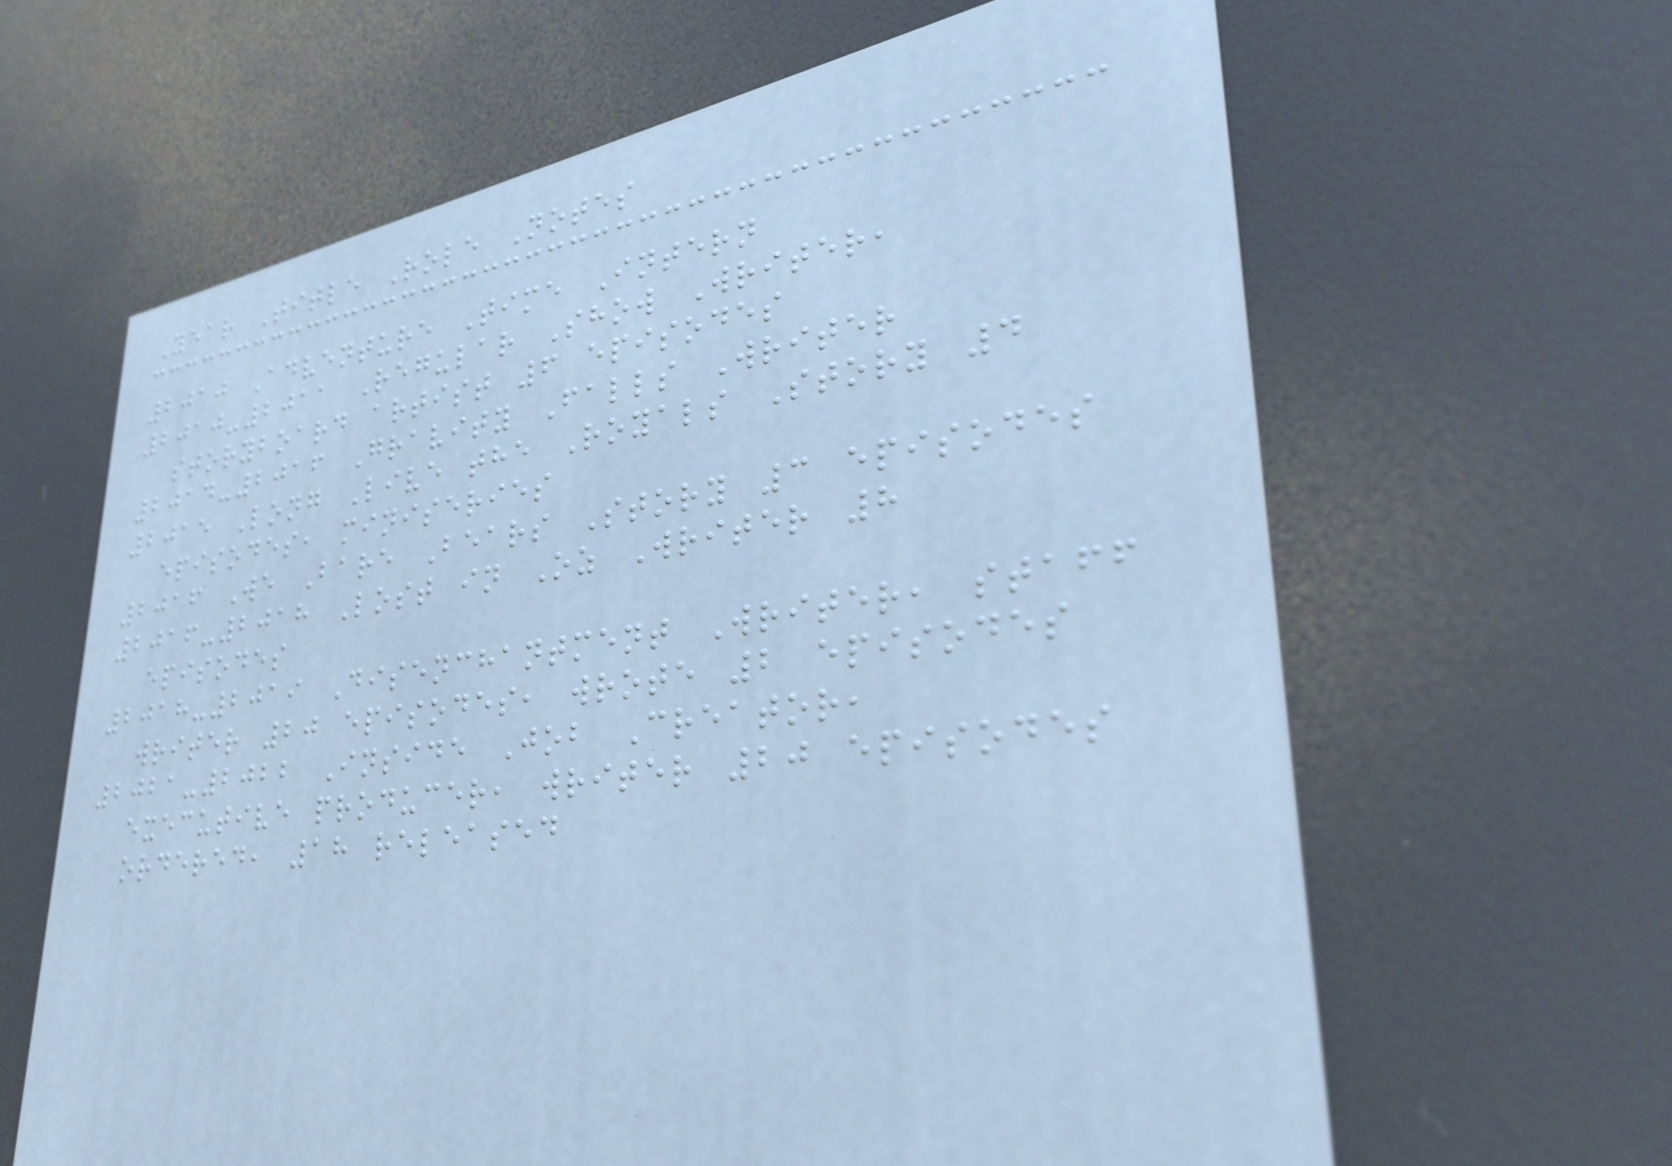Year Title Role Notes
2010 Adventure Time Intern
2010-2011 Regular Show Writer,
storyboard artist 6 episodes
2014-2016 Gravity Falls Writer
2015 Long Live the Royals Story 4
episodes, miniseries
2016 We Bare Bears Story 3 episodes
2016-2018 Lost in Oz Writer 8
episodes
2018-2019 Disenchantment Writer, staff
writer 20 episodes, wrote 2 episodes
2021-2022 Inside Job Creator,
executive producer, writer 20 episodes
ordered, 18 released
